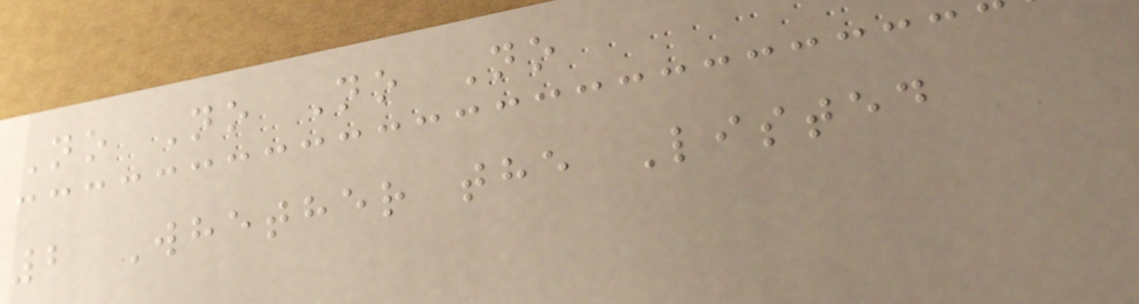No No No No
2 Whether the Listed
